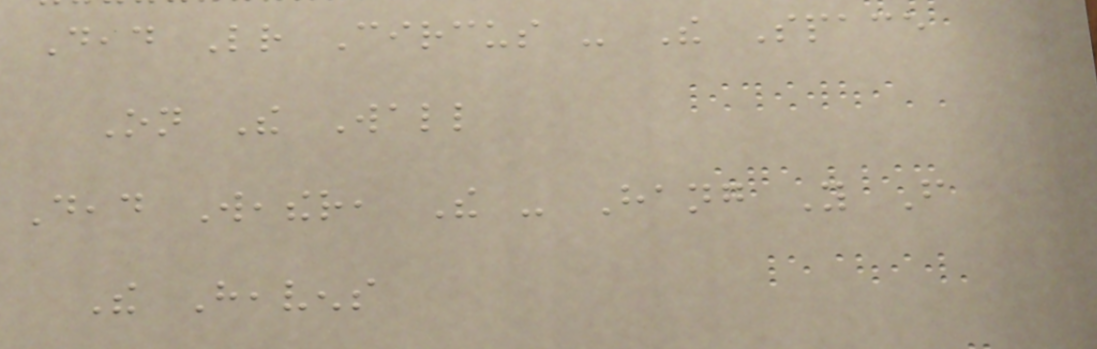Dead Letter Circus - The Space
On The Wall
Dead Weather, The - Hang You From
The Heavens
